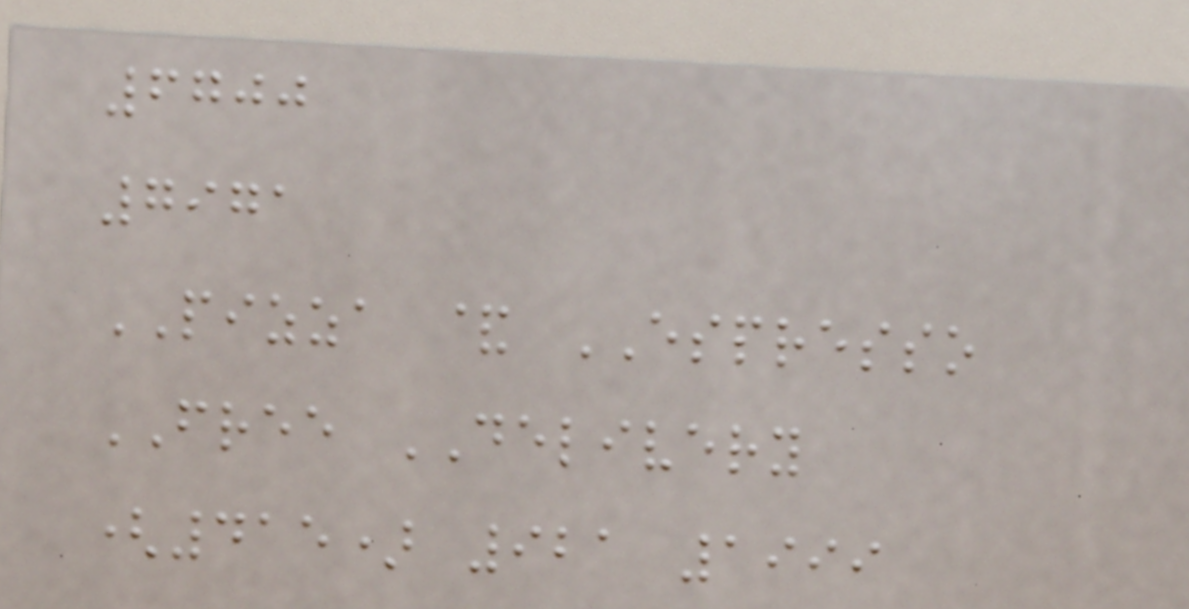6700
7971
PIZZA & ESPRESSO
FREE DELIVERY
(415) 921 1999
